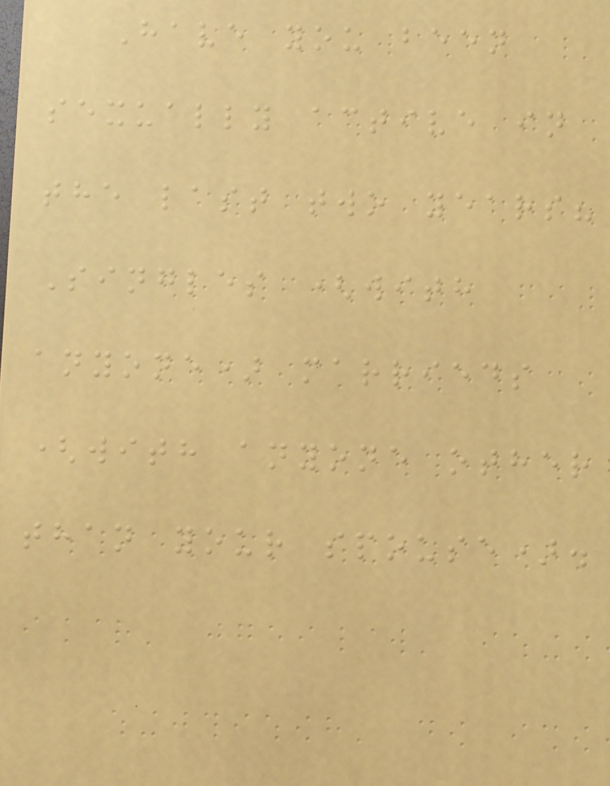Have you been
sexually active in
the last two years?
Singles (with
anyone) marrieds
(with anyone other
than your spouse).
